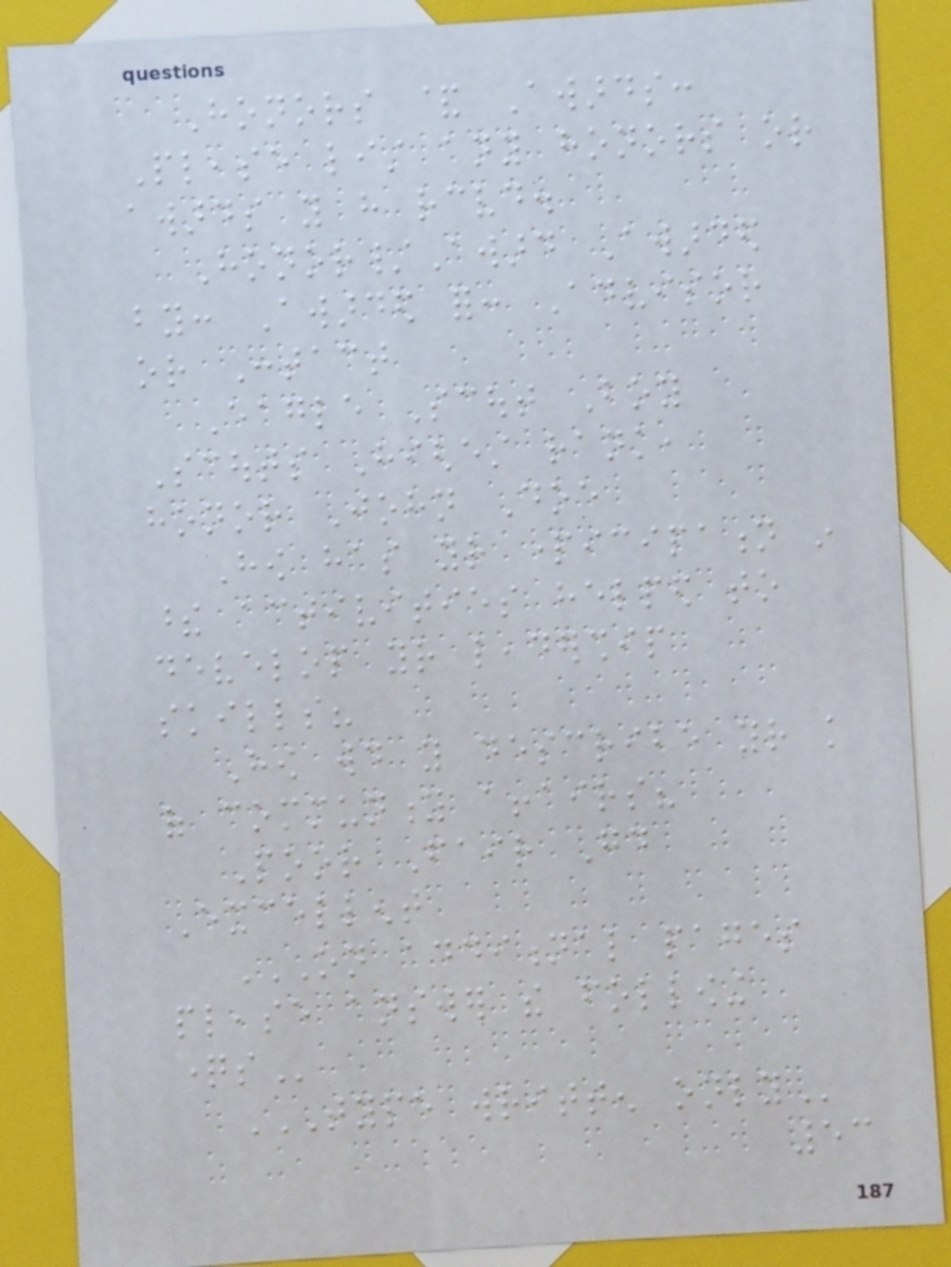Honors & Awards:
Please list any honors or
awards you have received.
Honor/Award Awarded
by: Awarded for: Advisor
or Contact
Eagle Scout Boy
Scouts Highest rank,
honor John Doe
How has your participation in
these activities helped to
develop your leadership
skills?
How would you describe your knowledge
of community affairs?
Poor Fair Good
Excellent
ON ADDITIONAL PAGES
PLEASE ANSWER THE FOLLOWING
QUESTIONS
TYPE WRITTEN ONLY
53
